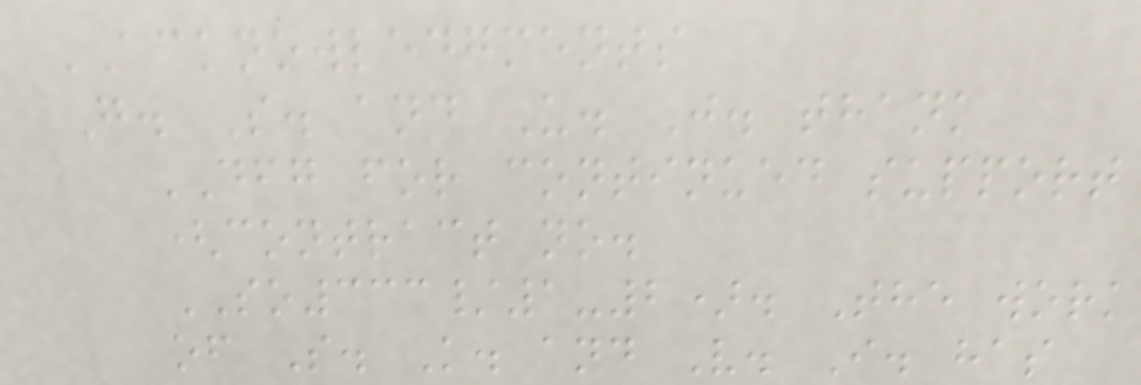ACKNOWLEDGMENTS
G. S. and U. J. thank
DFG for continued support
(contract no.
SO333/1-2). The work
of S. K. and V. I. has
